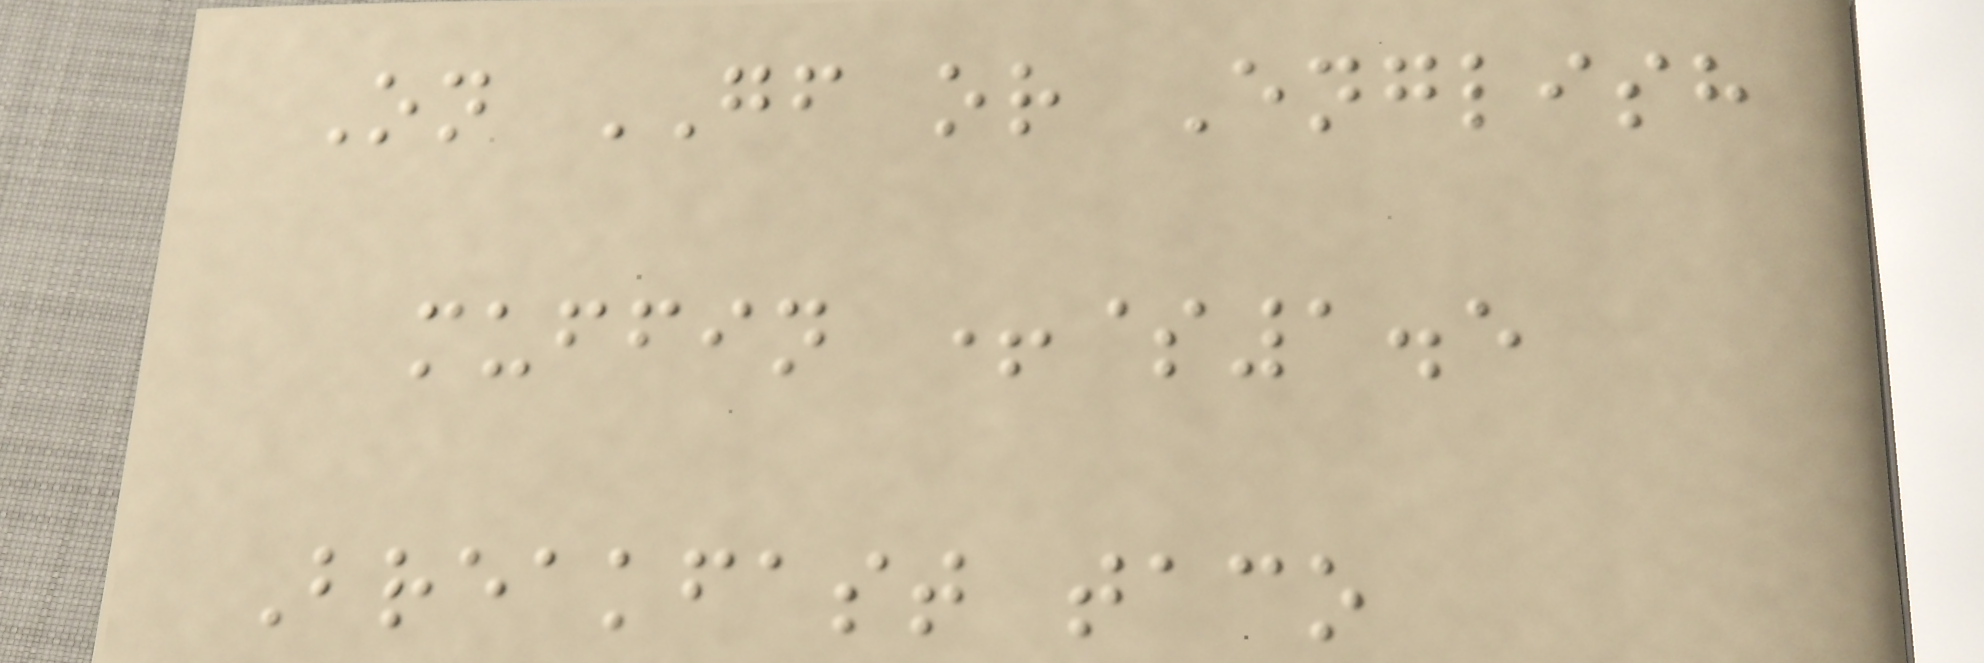On GF or English
muffin +$1.5
Breakfast taco
